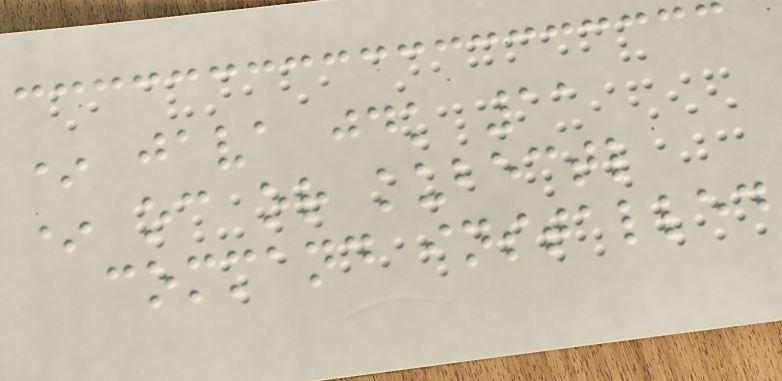* java jdk 11
* oc or kubectl
command installed
